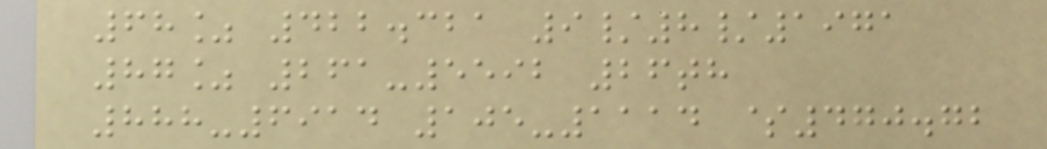68% 422.321 9/8/1971
87% 261-5592 26th
888-6914 105-1114 $470.72
